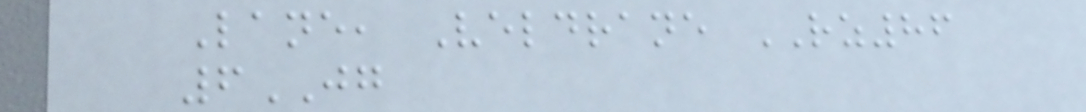Lane, Veldrane RZ86
6JG
